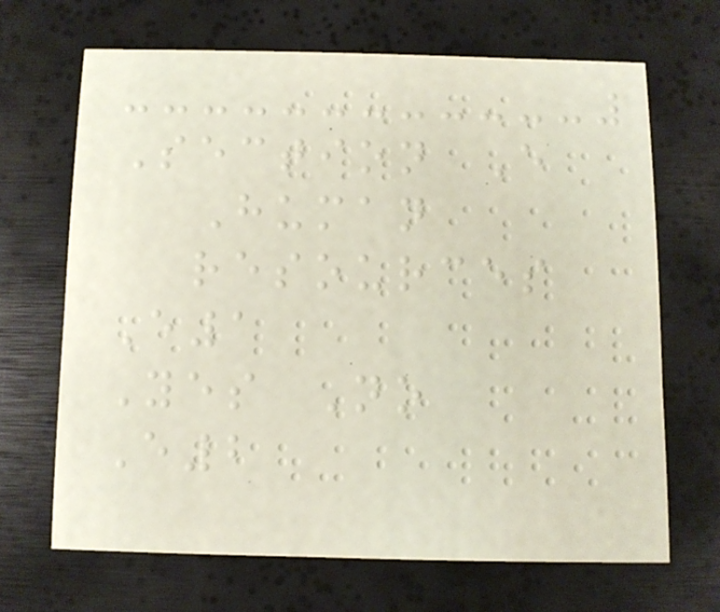Section E
Human
resources
E1
Yes No
E2
